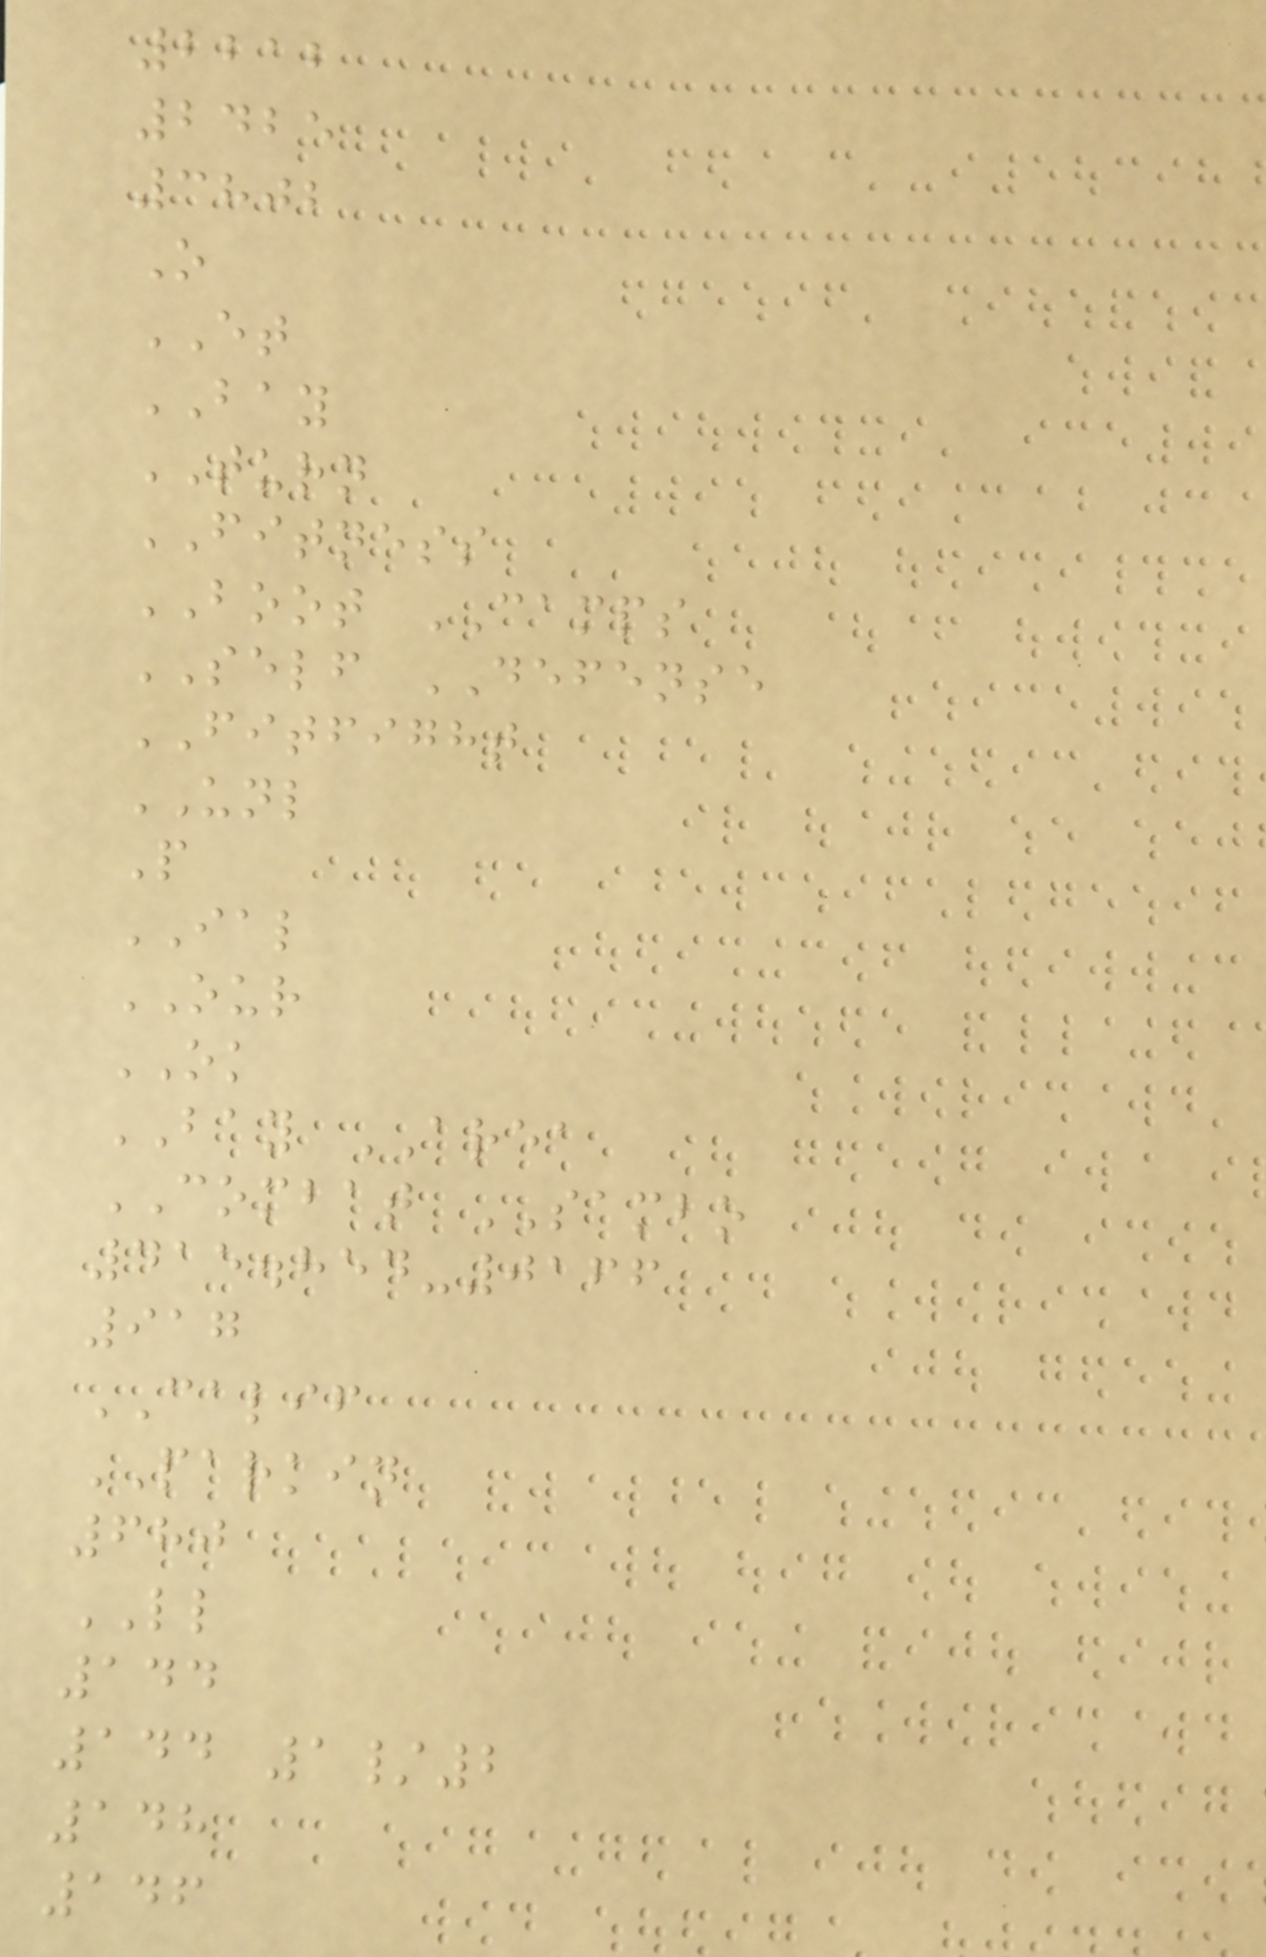2212
2425
3802
O
ET
BAY
TURN
FITNESS
BOOT CAMPS
SELF DEFENSE
FITFIGHT
UNL
P
IAL
OUR
OK
BAY AREA
COMBAT SAMBO
415.854-0166
917
CALIF
PARKIN
680
LL
144
144 1/2
148
146
